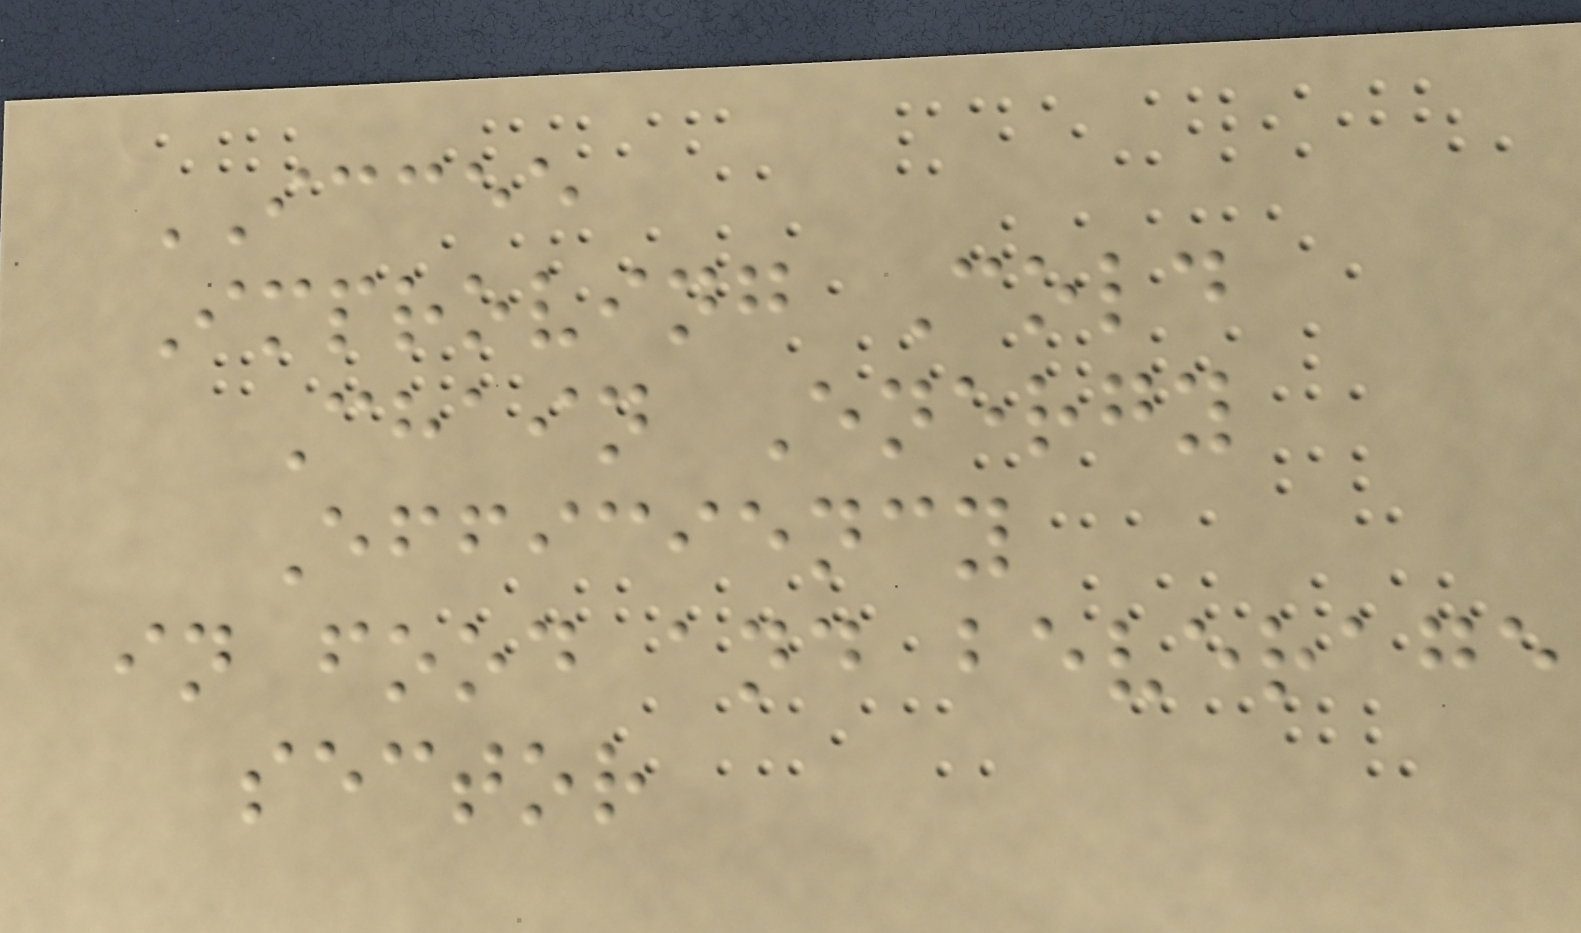ICCEE
Improving Cold
Chain Energy
Efficiency
in food and beverage
sector
